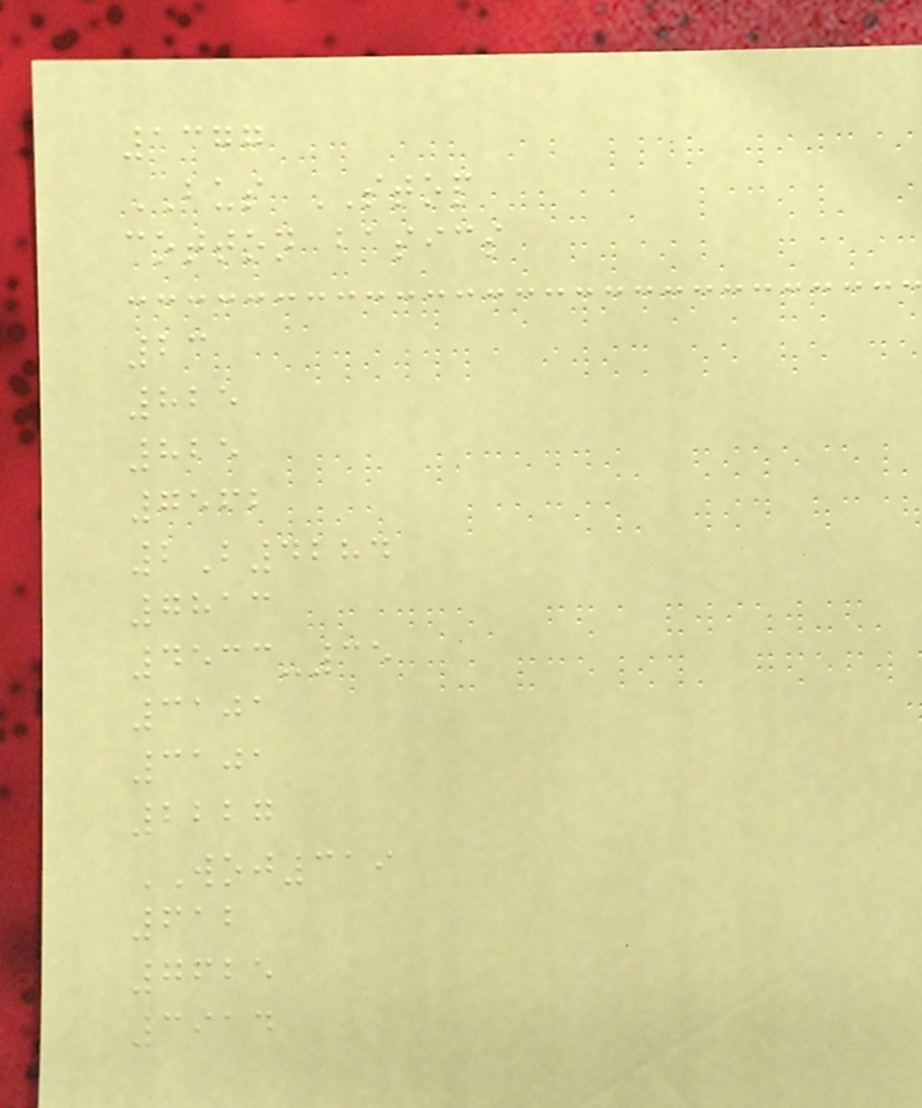1377
BUS STOP
cotton basics
23
825
825
7562
2B4284
7813
4533-35
3101
3101
2227
WOJ319
612
7625
3914
